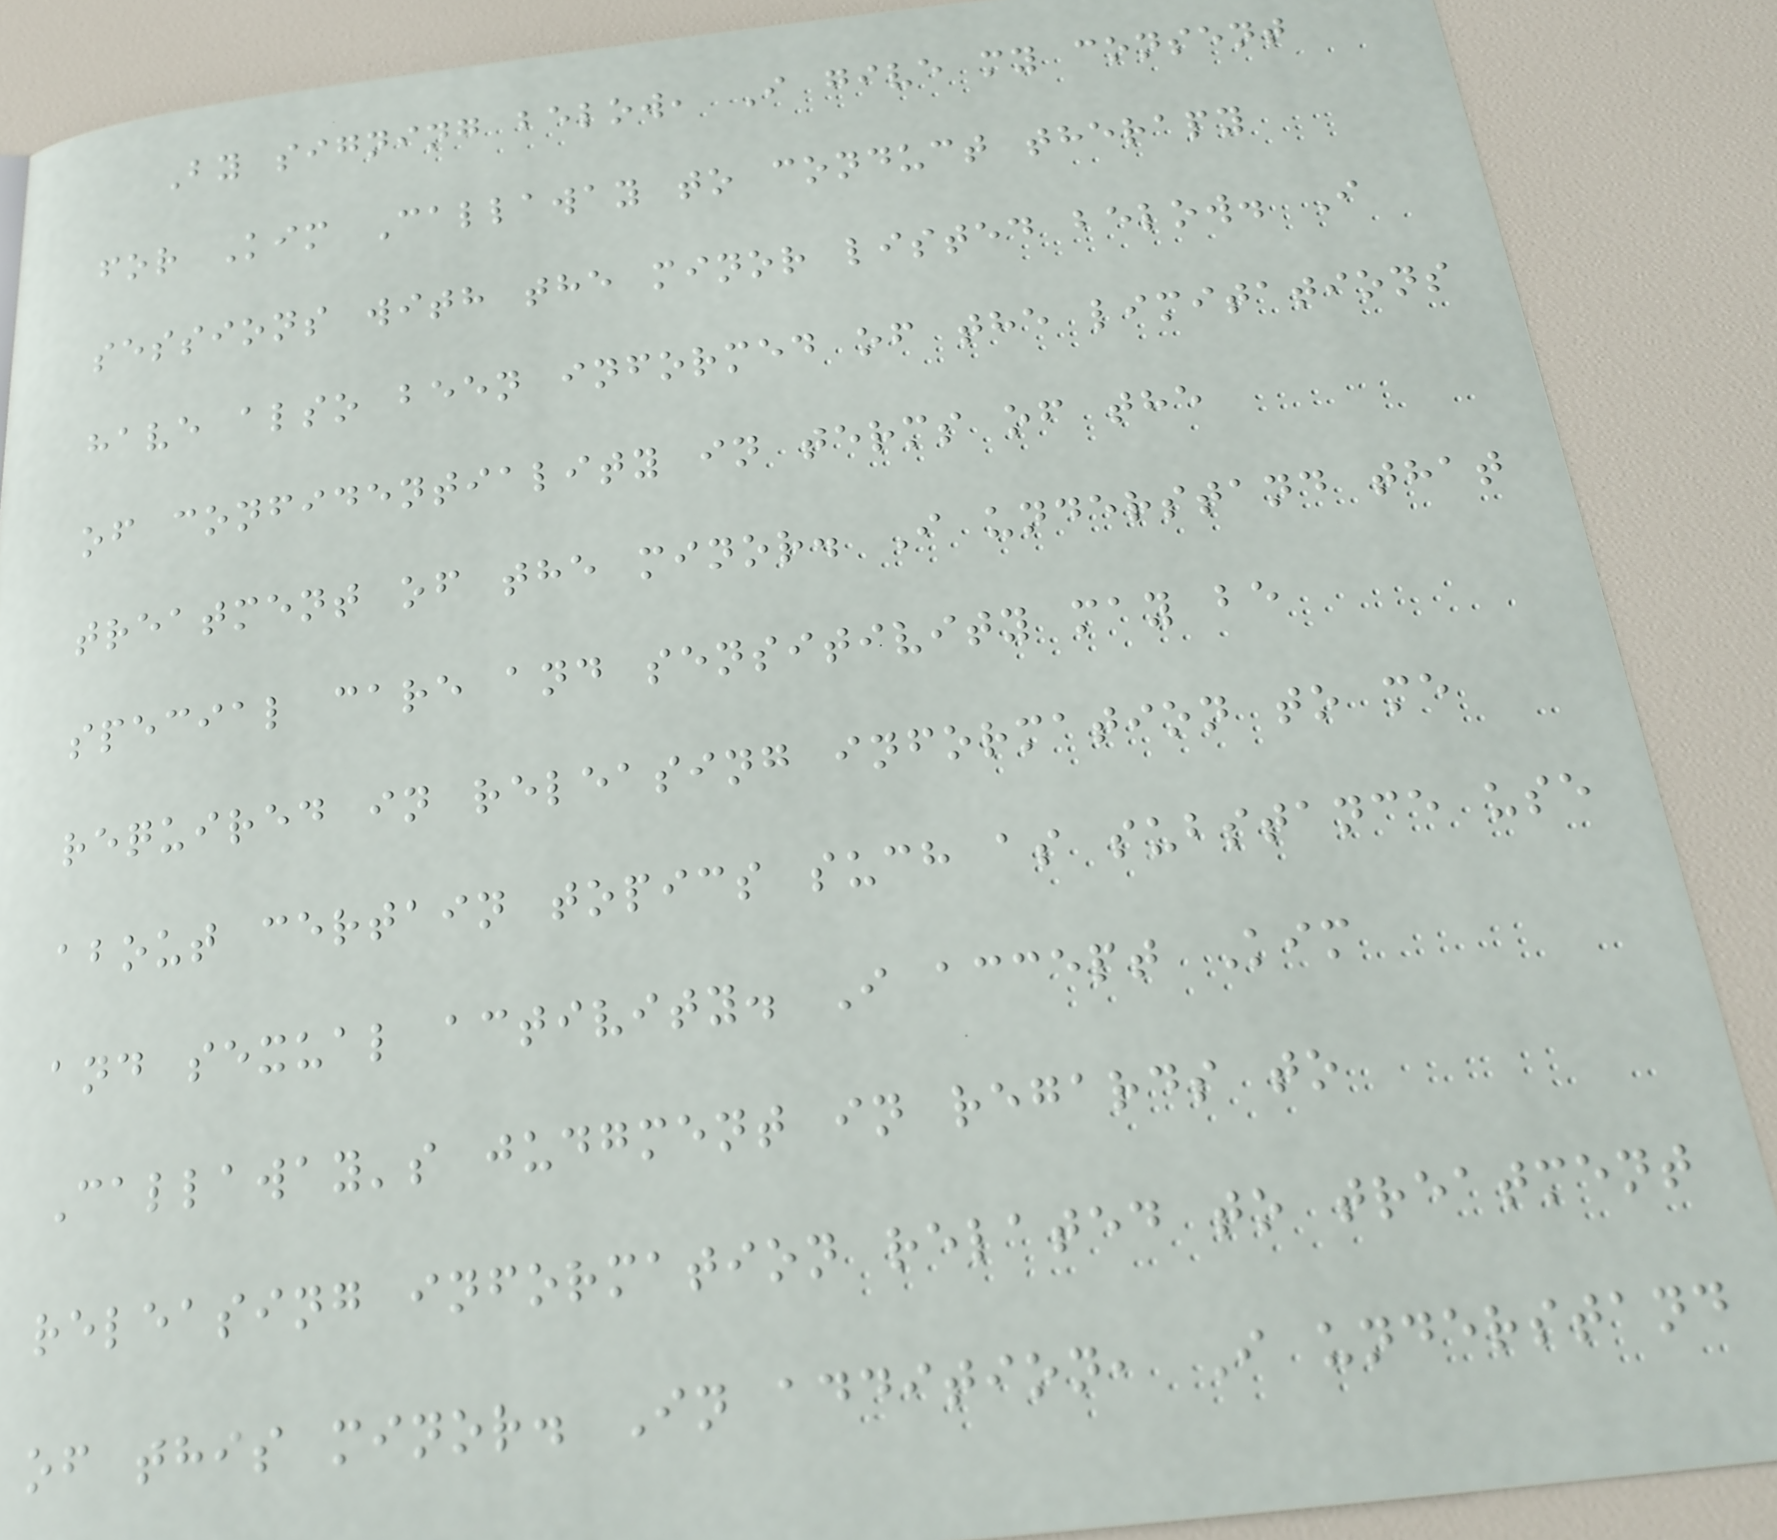By signing below, I give my consent
for Kim Callaway to conduct therapy
sessions with the minor listed below. I
have also been informed of the limitations
of confidentiality in terms of the
treatment of the minor. I understand that
special care and sensitivity may be
required in releasing information to me
about certain topics such as substance use
and sexual activity. I accept Kim
Callaway's judgment in regards to
releasing information related to treatment
of this minor. In addition, I understand
